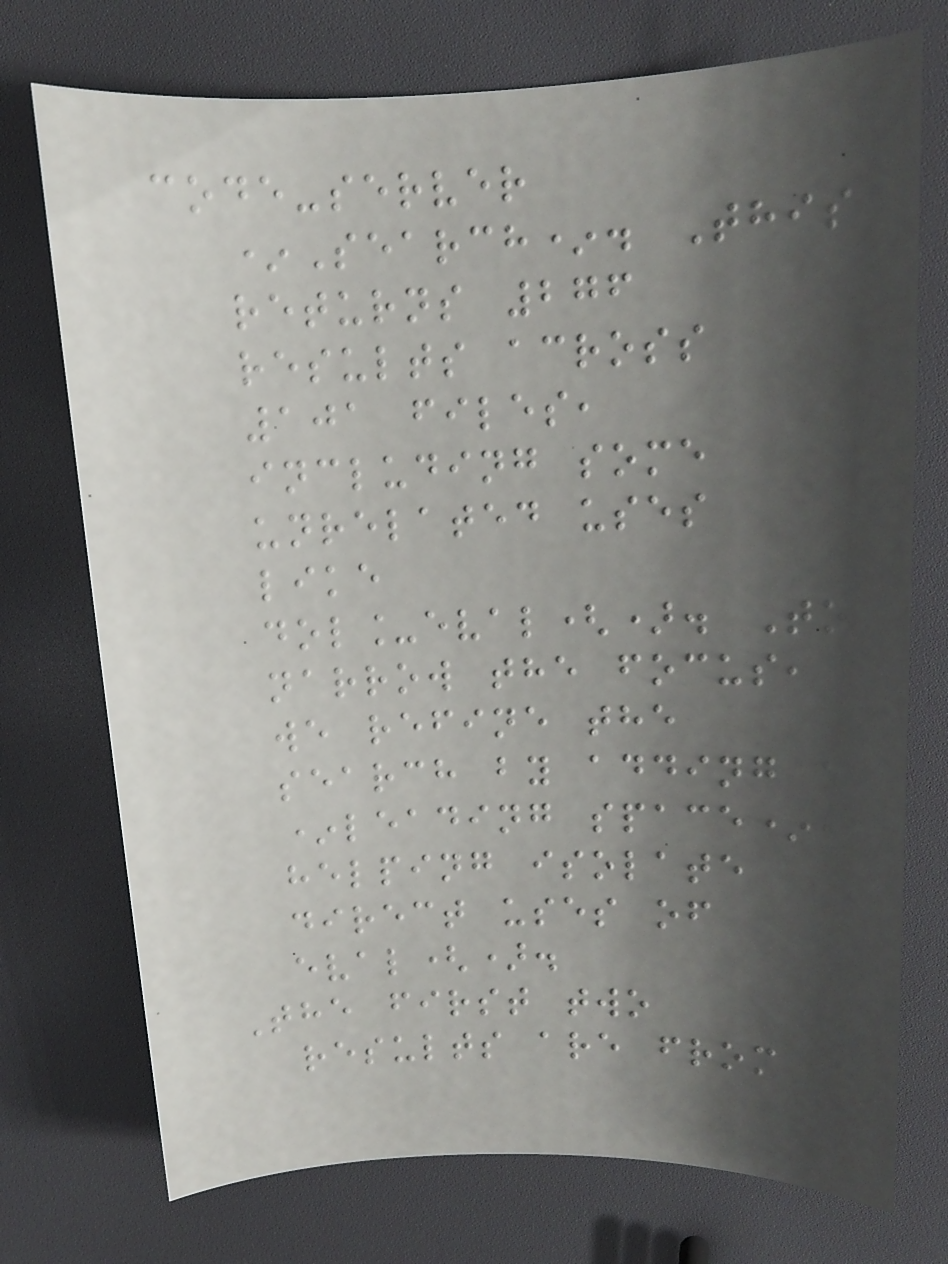code-server
*Search*. This
returns 276
results across
101 files,
including some
unrelated uses
like
dol_eval(). To
narrow the focus,
we refine the
search by adding a
*leading space*,
helping isolate
direct uses of
eval().
The first two
results are from
